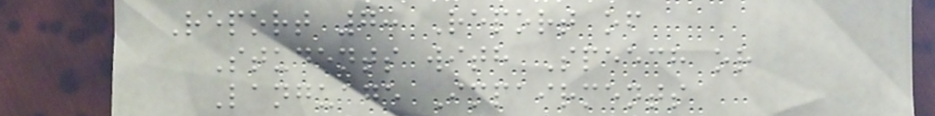Report 7: Report of
Students with Speech or
Language Impairments
